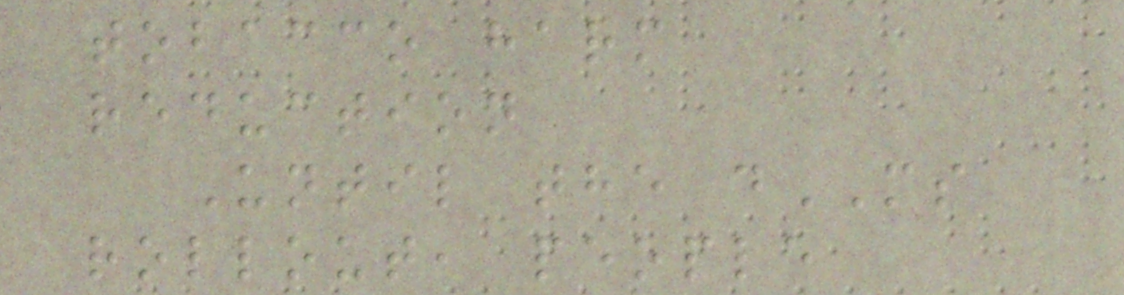tobacco harm
reduction
Until the dMS
rollout, people
